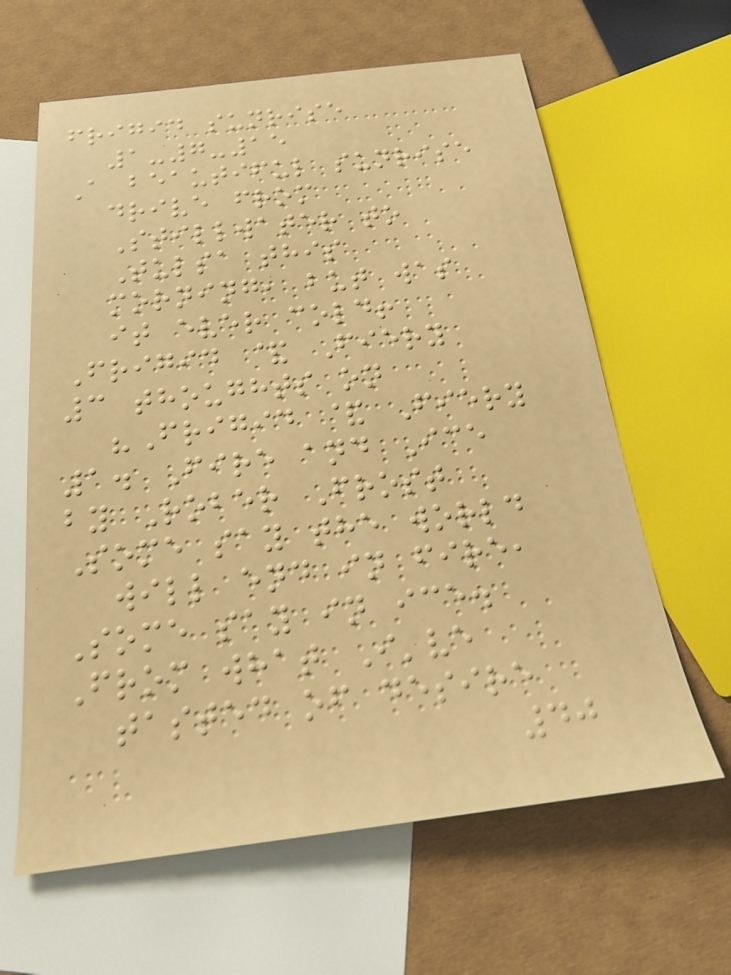frigid sunrise
1-7-15
A beautiful sunrise
drive from
Stillwater to
Tulsa this
morning, but was
it ever cold!
Frigid & Fiery
3 thoughts on
"Frigid & Fiery
1. Fire and Ice
by Rober Frost
Some say the world
will end in fire,
Some say in ice.
From what I've
tasted of desire
40
